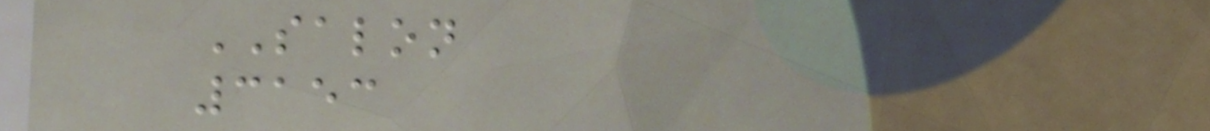SALON
3153
